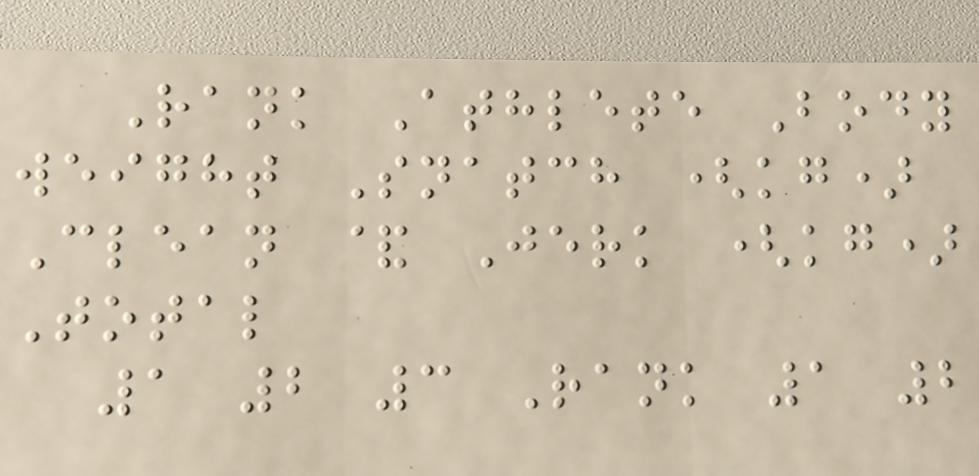Rank Athlete Body
weight Snatch (kg)
Clean & Jerk (kg)
Total
1 2 3 Rank 1 2
